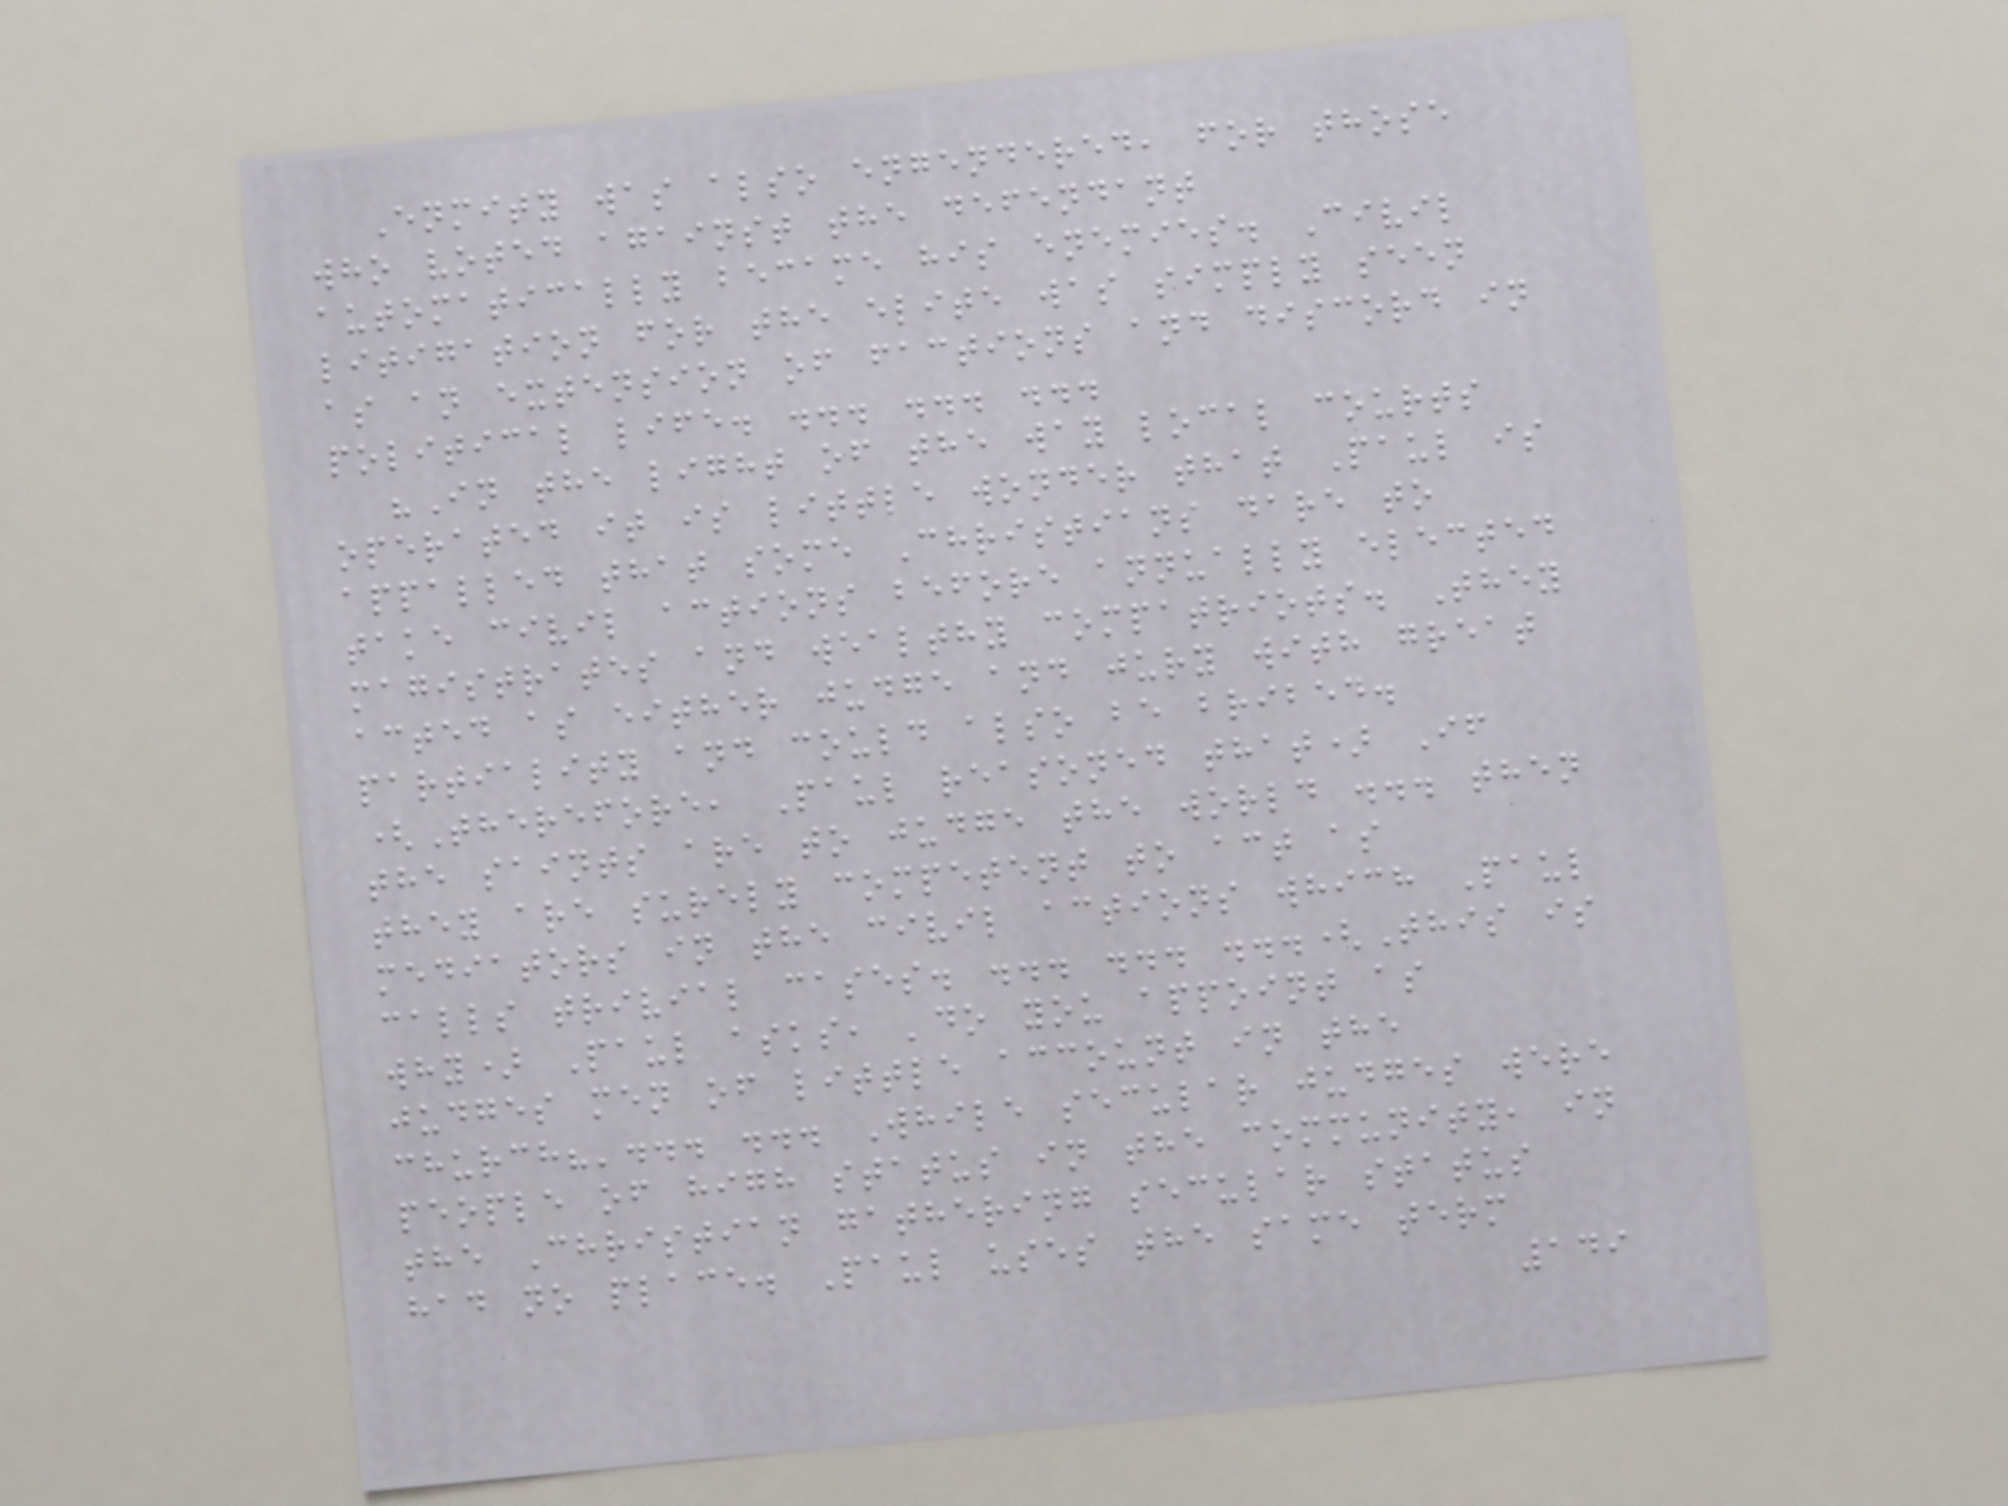Enmity was also engendered, for those
who voted against the defendant
automatically became his enemies. Civil
litigation for the elite was simply seen
as an extension of factions and discord in
political life. ... ... ...
"In the light of the way local courts
operated it is little wonder that Paul is
appalled that some Christians dare to
take civil actions before annually elected
magistrates and wealthy compatriots. They
acted as either judge and jury with great
partiality and could also be bribed.
(Therefore, Paul reasoned that) If
the saints are to judge the world ... then
they are surely competent to act as
mediators in the civil actions which Paul
calls trivial cases. ... ... ...(This is
why) Paul asks, 'do you appoint as
judges men of little account in the
church?'... ... While secular judges were
people of high status in the community, in
the Christian gathering secular status
had no place. Paul uses the same term
149
